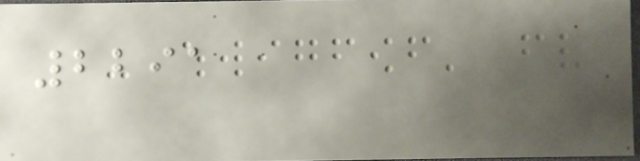2291
